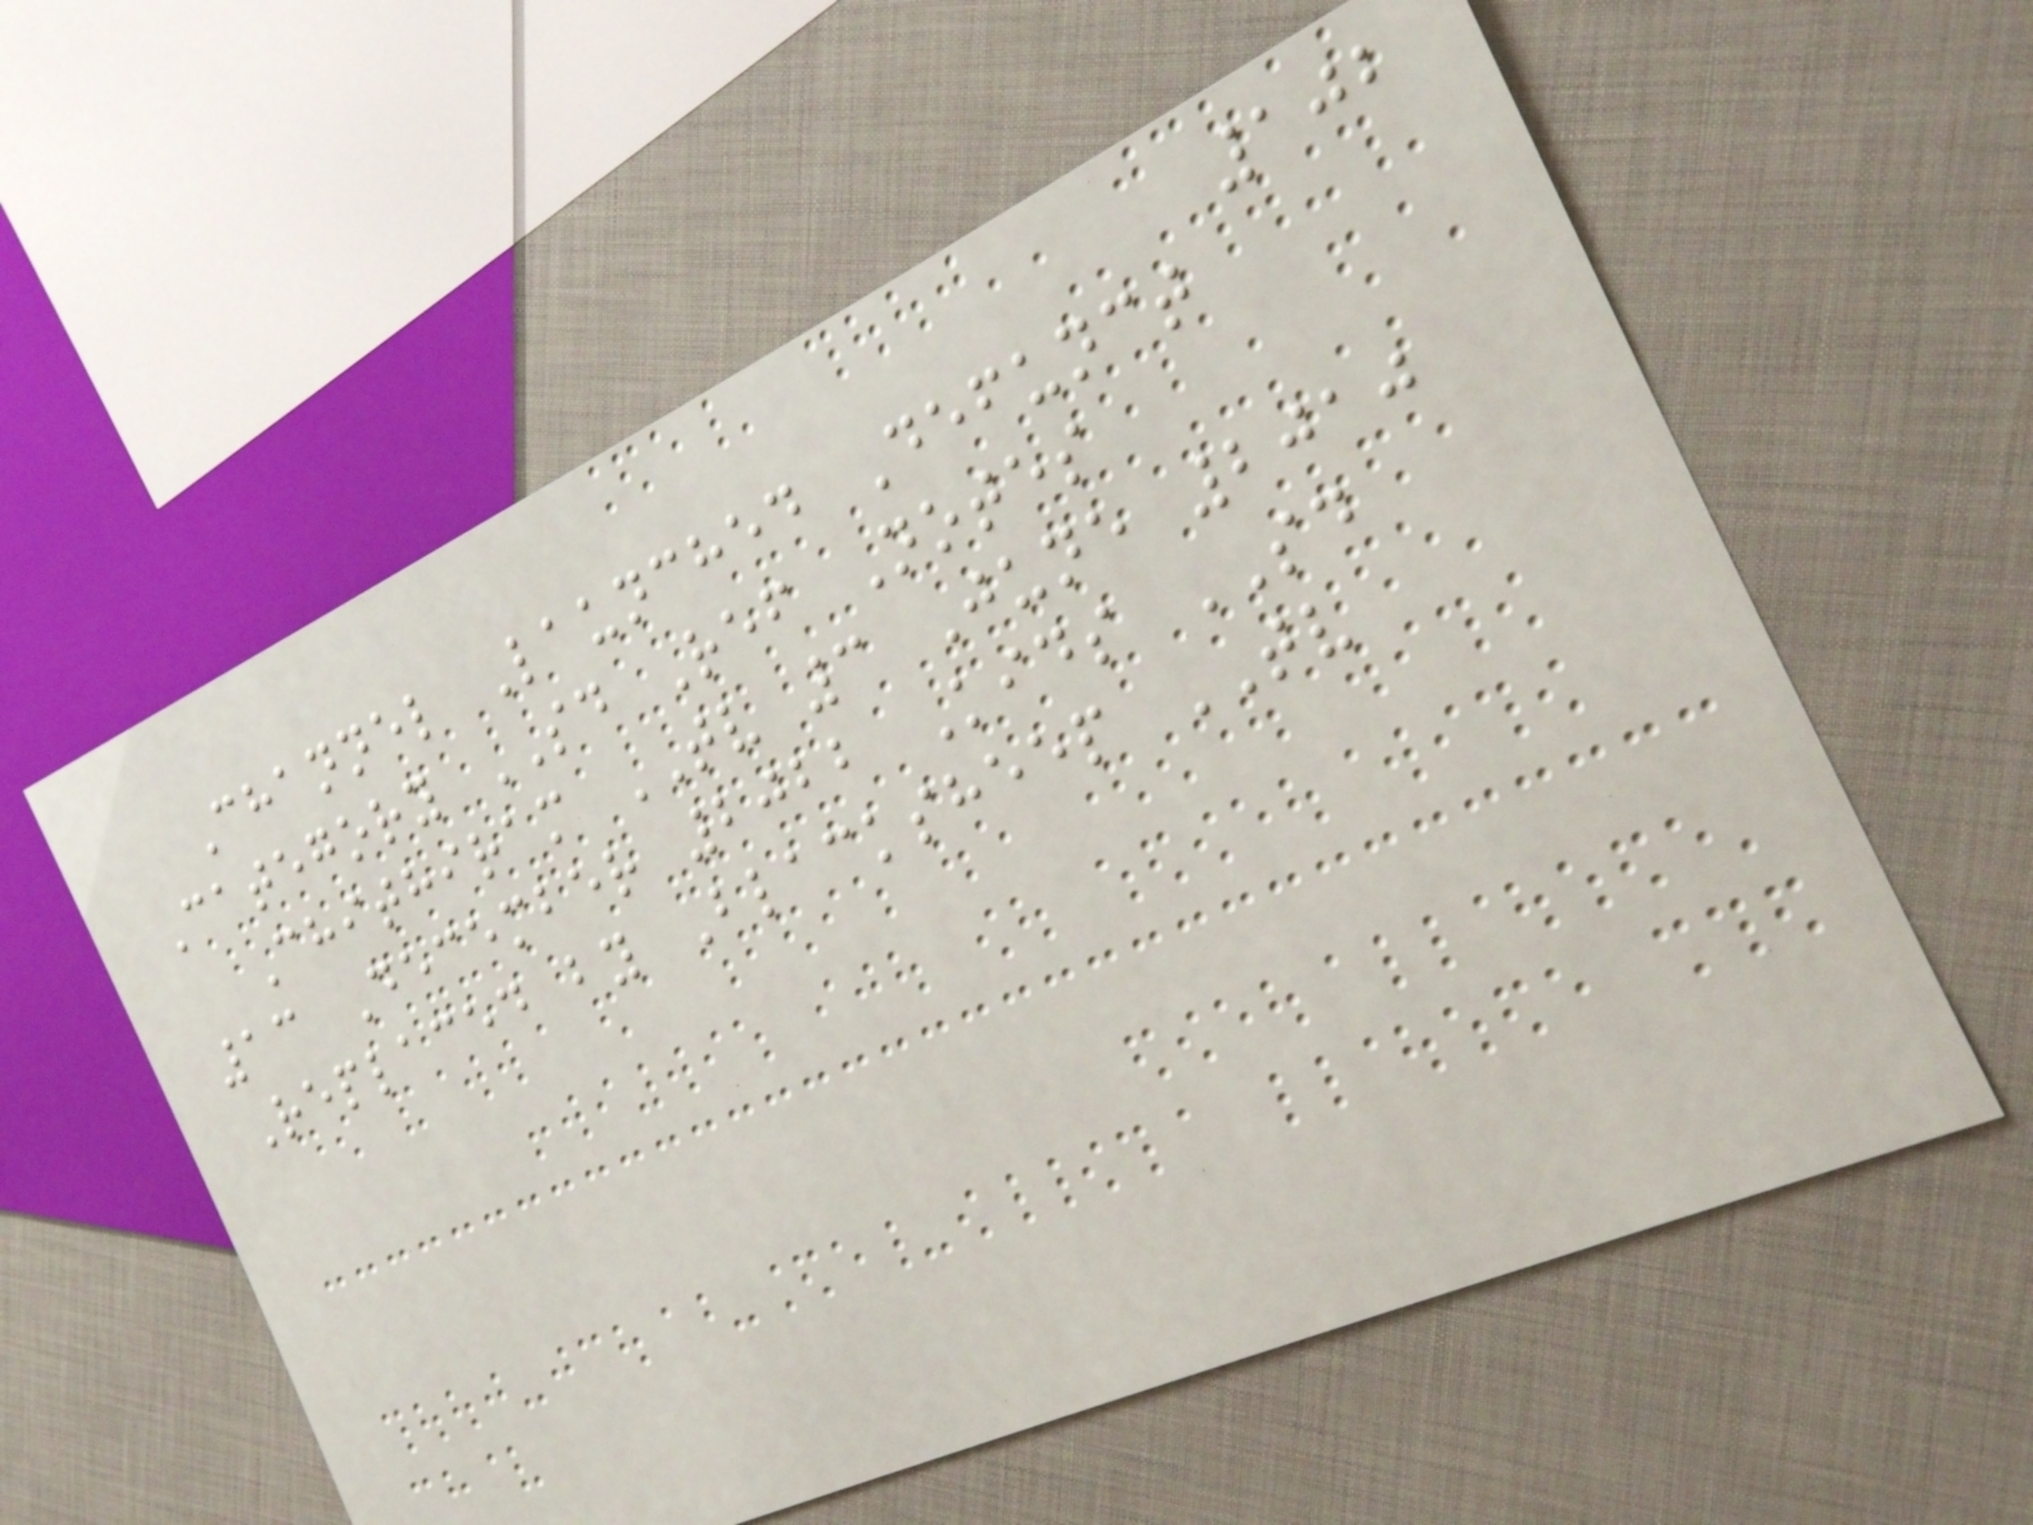102
Channel Launched Defunct
Category SD Ref Notes
Chithiram TV 3 June 2010
13 December 2022 Kids SD
Replaced by Blacksheep TV
